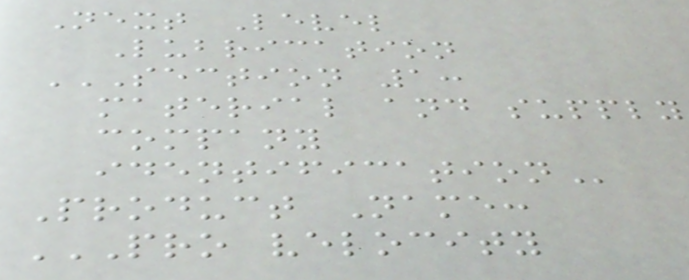Next Level
Lubrication
SECTION 1:
MATERIAL AND SUPPLY
COMPANY
IDENTIFICATION
Product Name:
PRO VELOCITY
